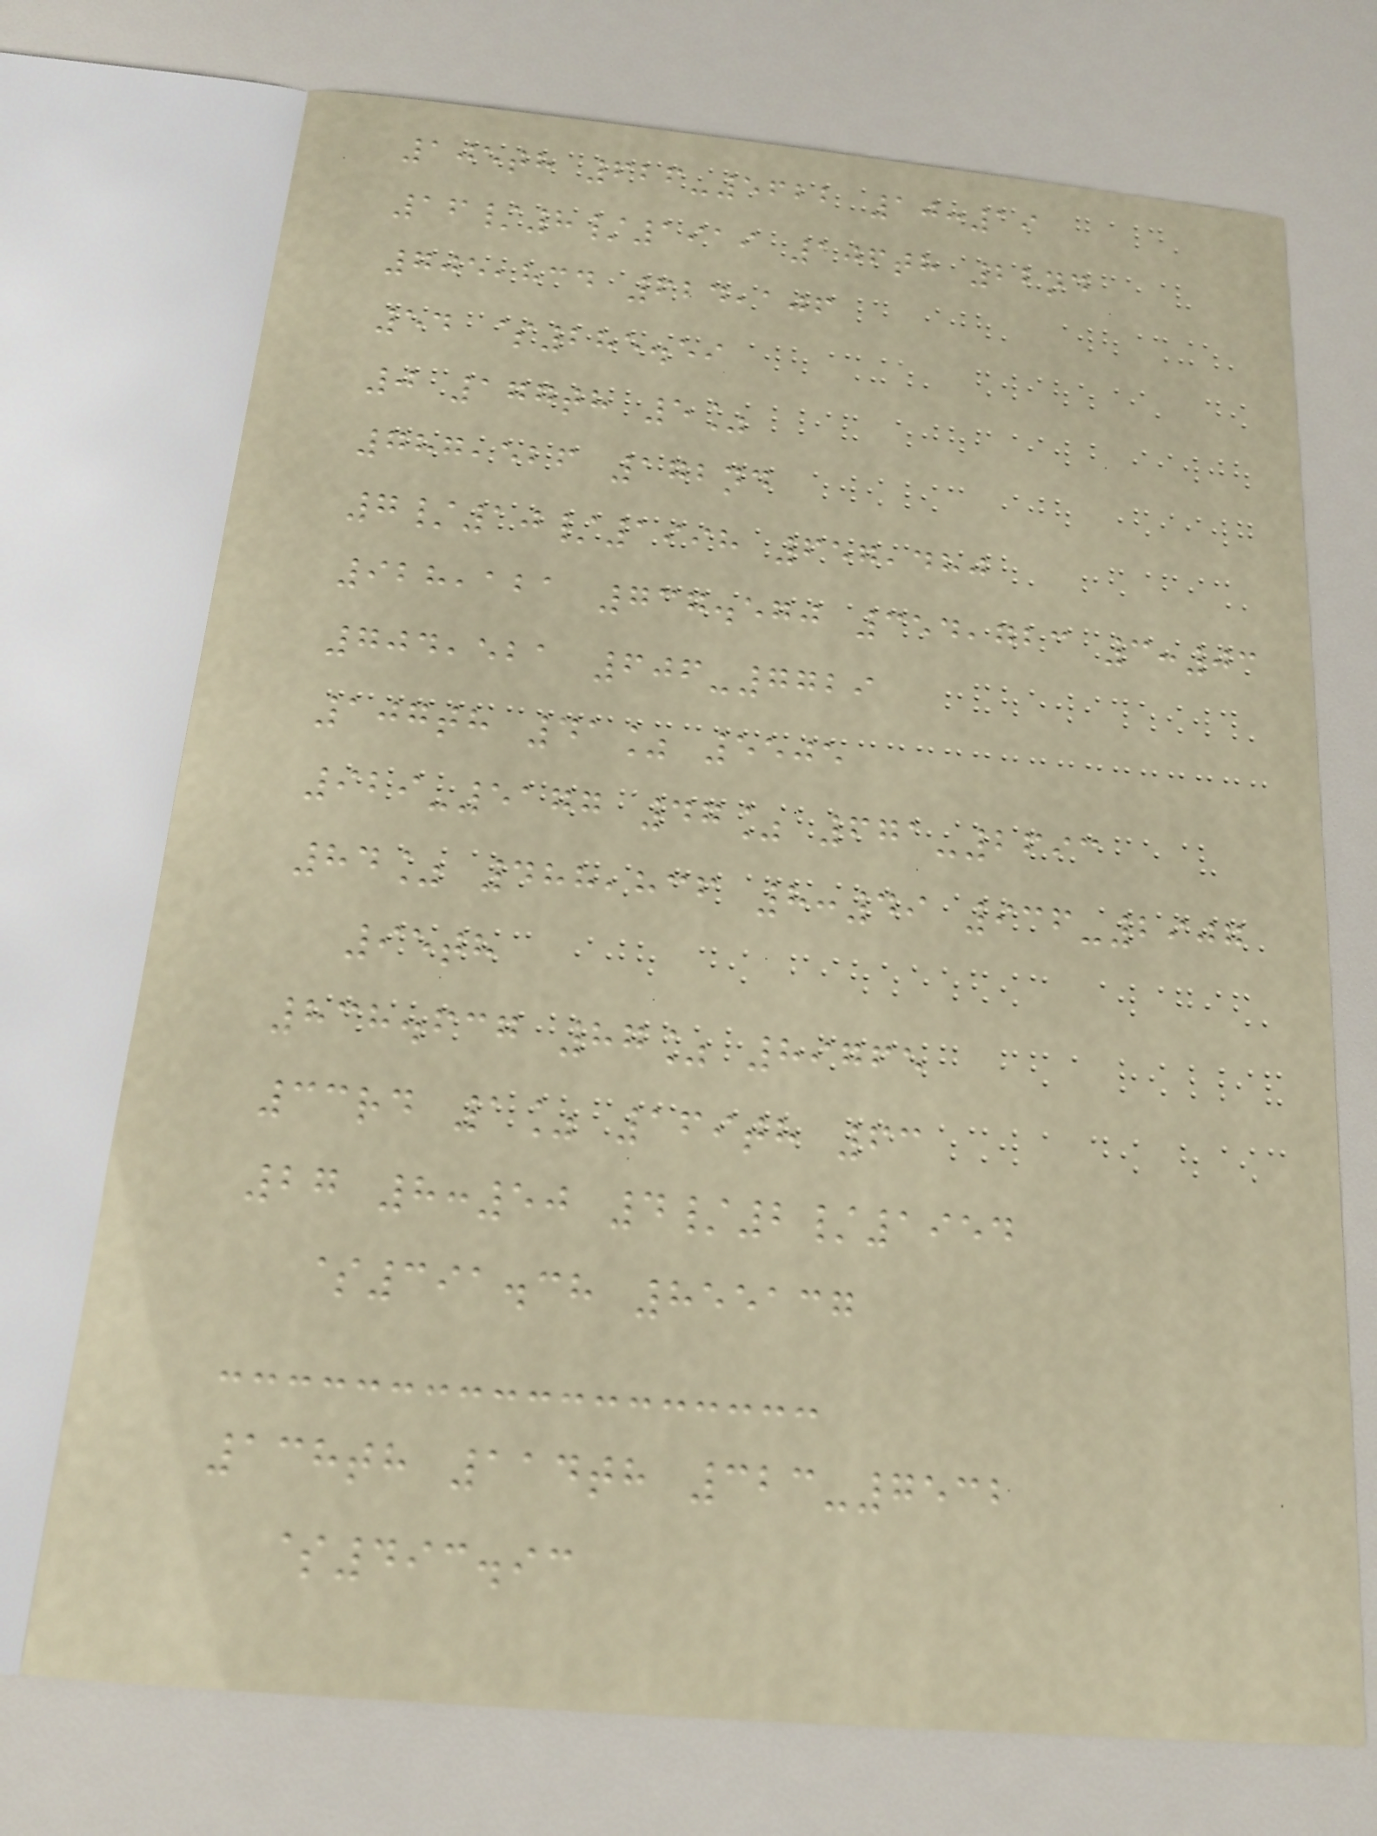105th 626-5622 10:19
16/8/1919 106th 22nd
705,834 624,106
54 $285.59
0 177th 5%
787,526 172nd
7/10/1998 657,480
928,121 737.570 354,723 3:03
704,521 606-7729
107th 41% 5505
929-5177 47% 671-2693
84% 488,836 8:49 936-2907
95th
838.637 87% 89765
33rd 1% 169th 63
27 8:50 4/2/1954
$391.38 855137
138th 114th 323-7532
$493.93
